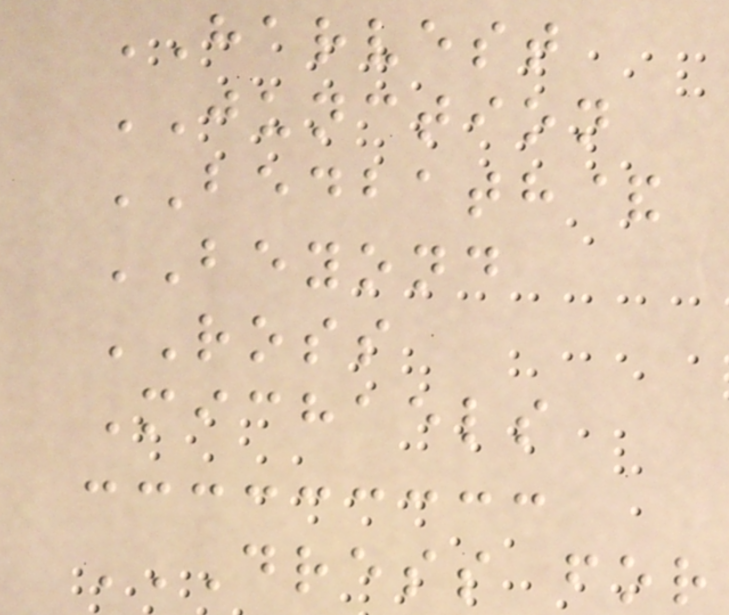HARVEST
JUNCTION
BEDBATH&
BEYOND
ROSS
Michaels
DRESS FOR
